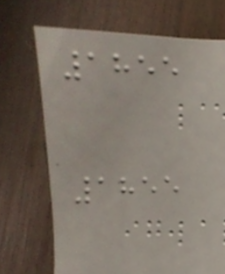1855
1855
